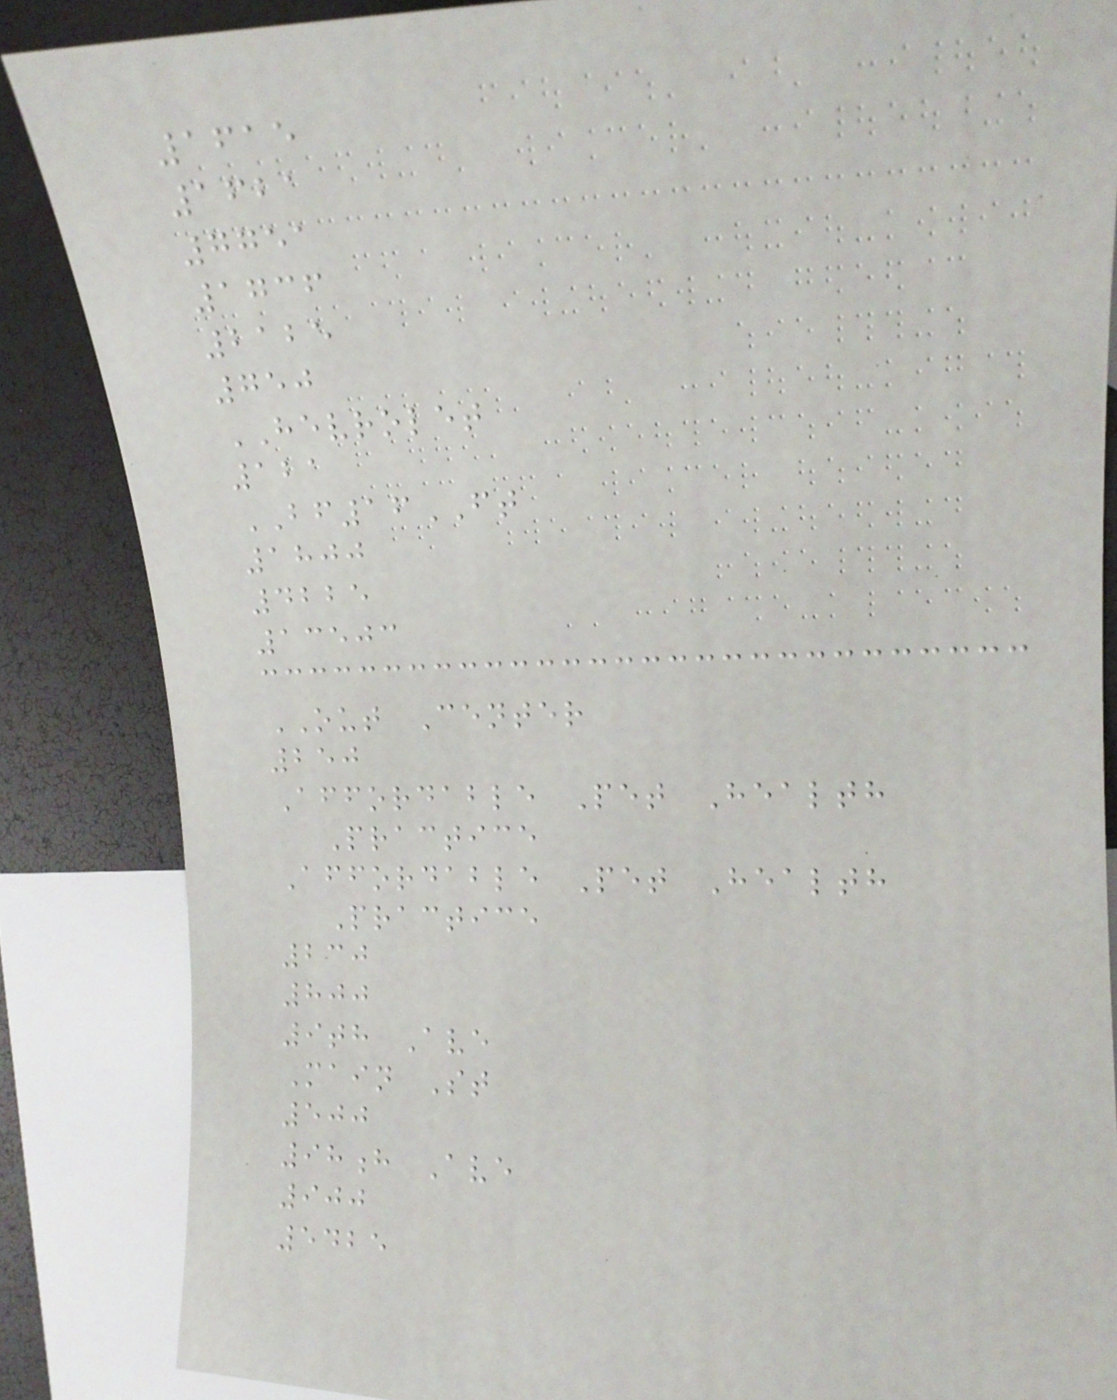1615
1621
7751
1736
2125
750
HEVROLET
121
BF16FT
1800
4225
13503
OUT Center
250
Affordable Pet Health
Practice
Affordable Pet Health
Practice
230
800
9th Ave
Main St
500
98h Ave
900
5425
